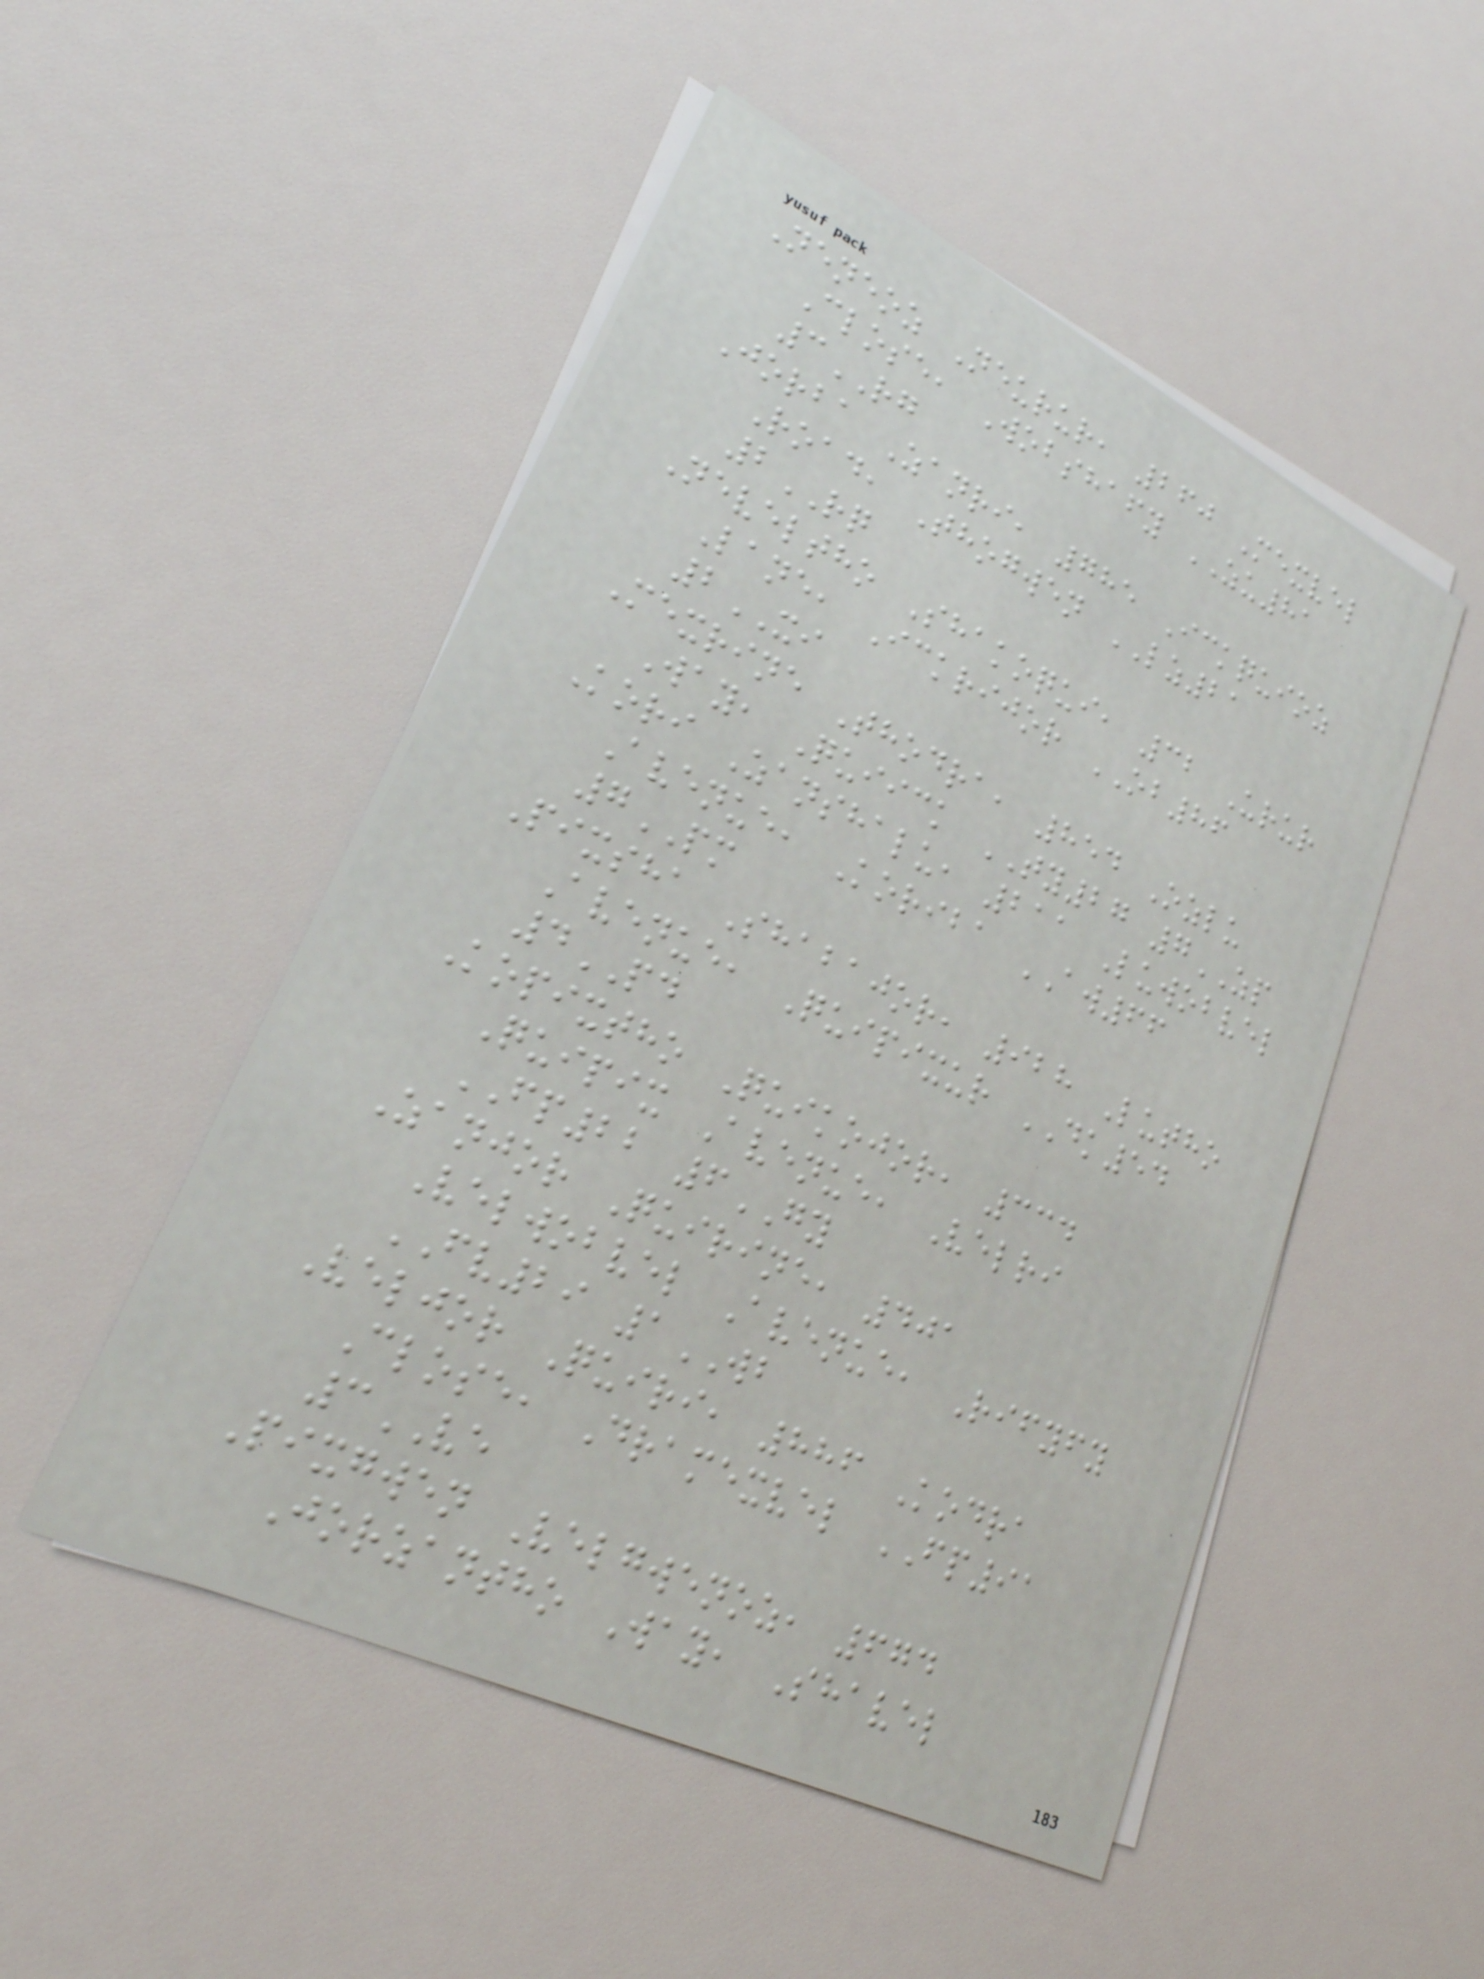Neneoz Neurur, 260 Mexvel
Close, Wobshafy ZU81
3RG
Jorba Zanri, 785 Ickquioz
Road, Thogwen LZ21
2RQ
Neveltho Shakoqui, 32 Urur
Lane, Ickrijor OB86
2XI
Mexrine Thodra, 854 Ozlu
Way, Quiick TY27 7ZP
Kori Zanshalu, 211 Luwobvel
Avenue, Koriba AW66
7PM
Pixsha Shabajor, 928 Lutho
Avenue, Quipixur DK54
4PD
Kopixtho Quikojor, 334
Quipix Avenue, Velri
FP22 6GY
Zanjor Quirine, 401
Velwobvel Avenue, Rifyfy
FV29 1WB
Veljor Quiri, 886 Kodra
Close, Dramexvel FP91
3VE
Pixgwen Velgwenoz, 674
Jorzantho Way, Shavel
